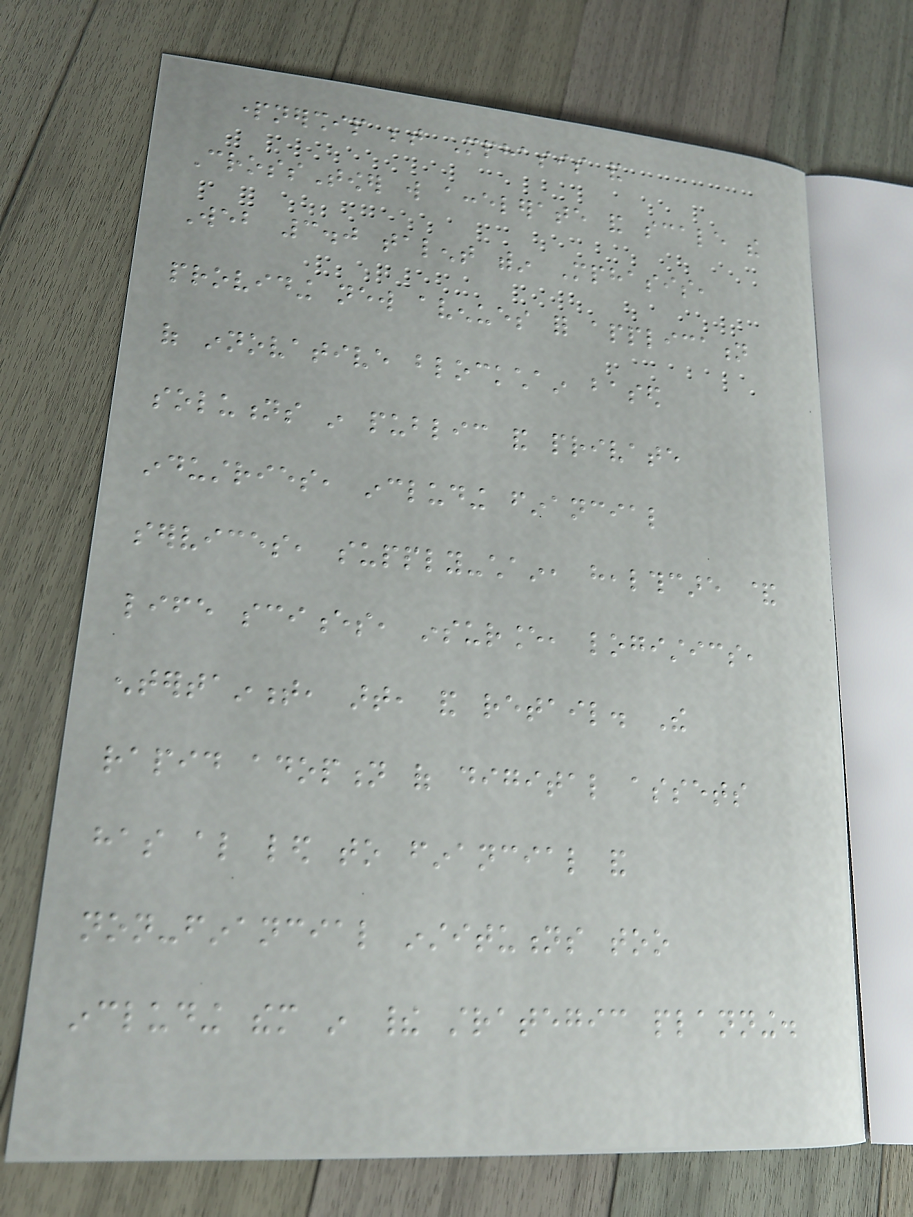partnership between Mphasis and
CrossTower will accelerate and scale the
Web 3.0 talent within Mphasis,
providing new avenues for application
of innovative blockchain based
solutions in public and private
industries, including financial
services, supply-chain, healthcare &
life sciences, insurance, logistics,
entertainment, art, and retail. The
rapid adoption of digital assets
has also led to financial and
non-financial institutions too
including them in their strategic planning.
